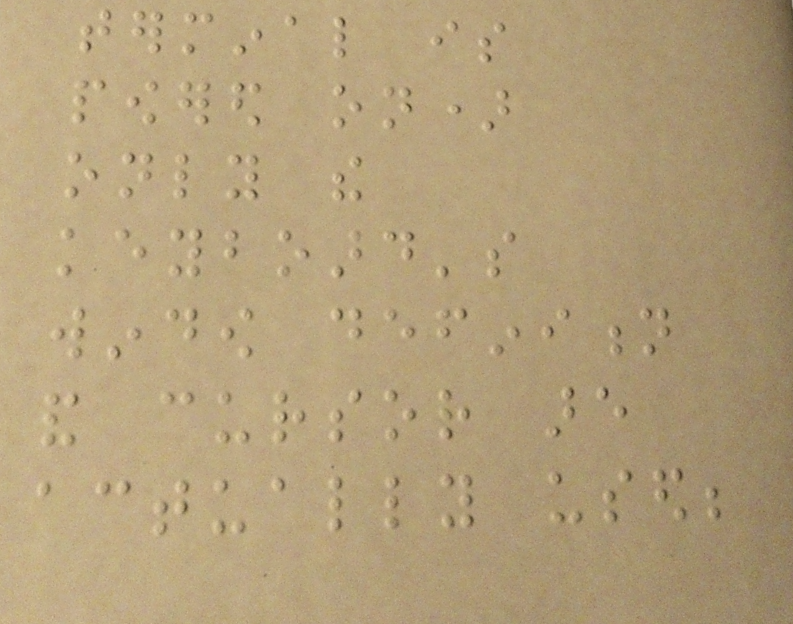terminal is
powered on)
only the
keyboard's
window definition
and cursor are
actually used;
